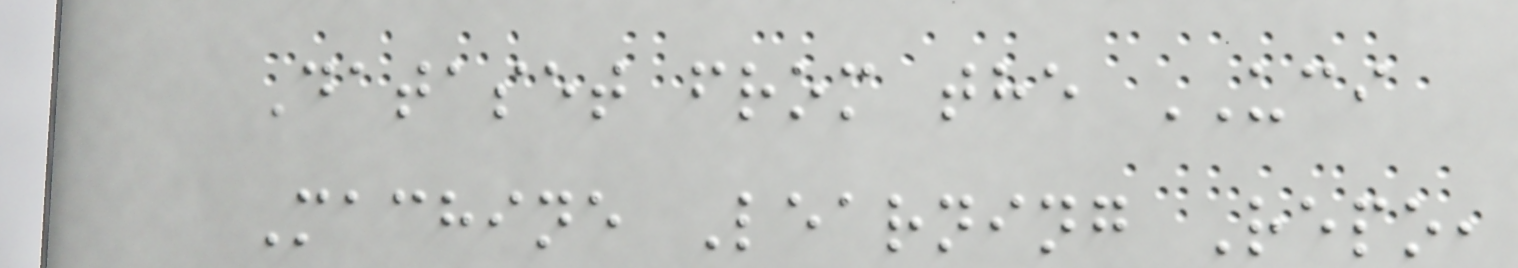Dataset from the UCI
Machine Learning Repo,
